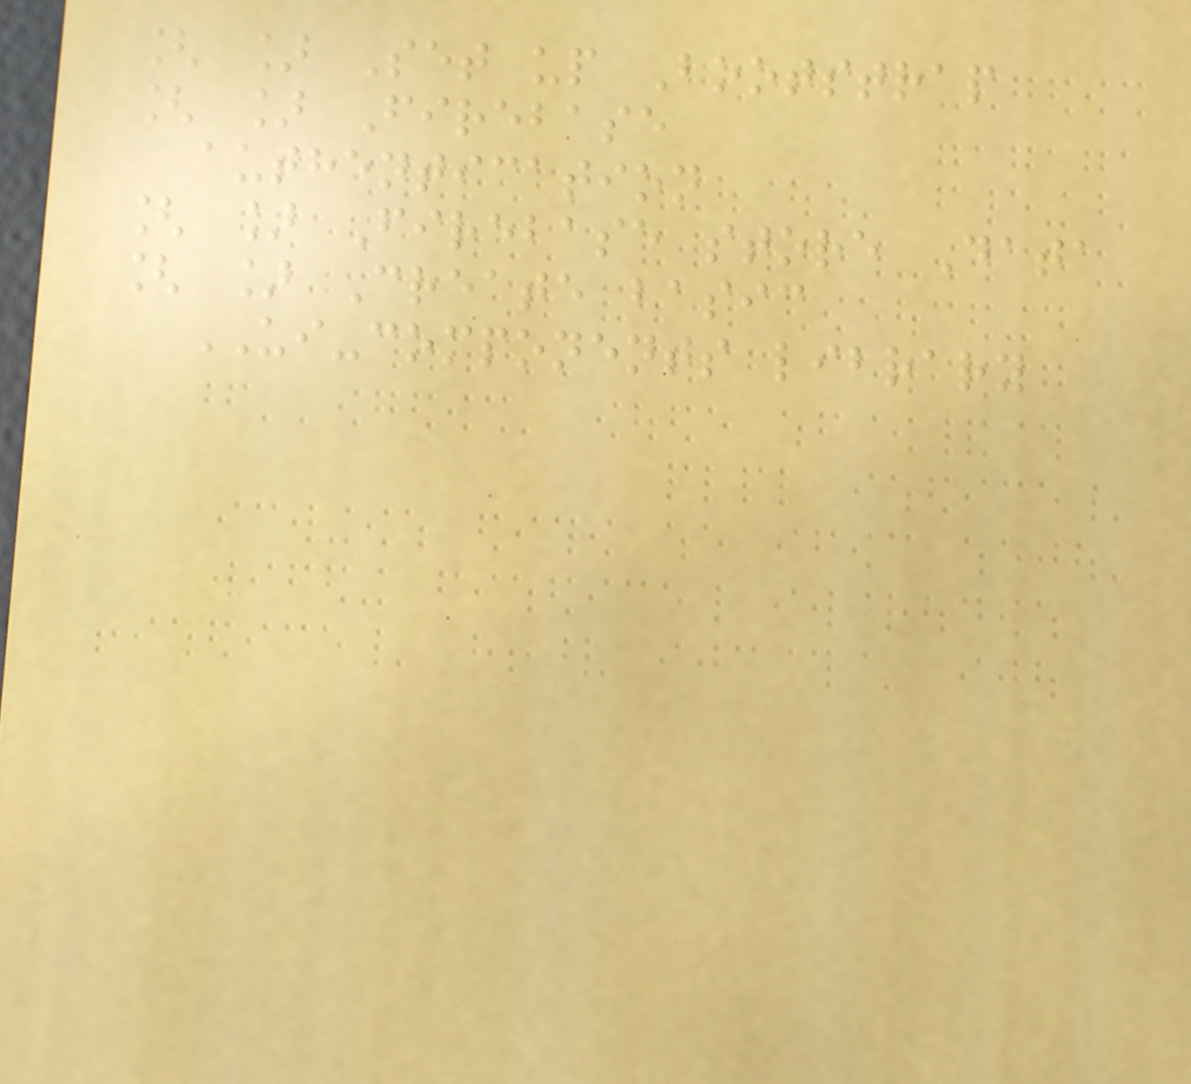[ ] Set up Bootstrap
[ ] Firebase
authentication
[ ] Firebase store Data
[ ] Create basic
UI-components library
